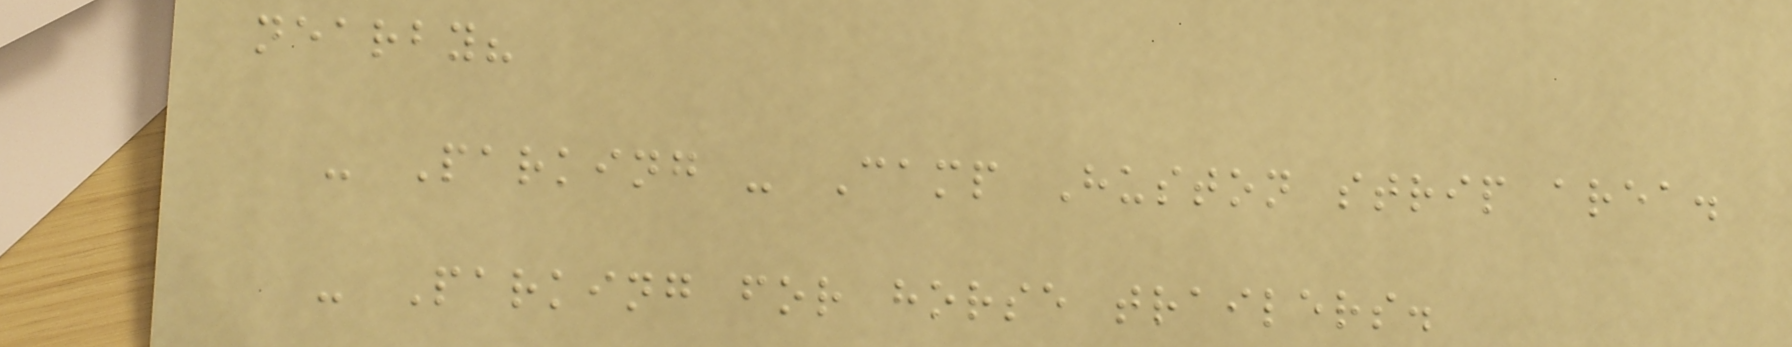nearby?
- Parking - Camp Huston strip area.
- Parking for horse trailers.
